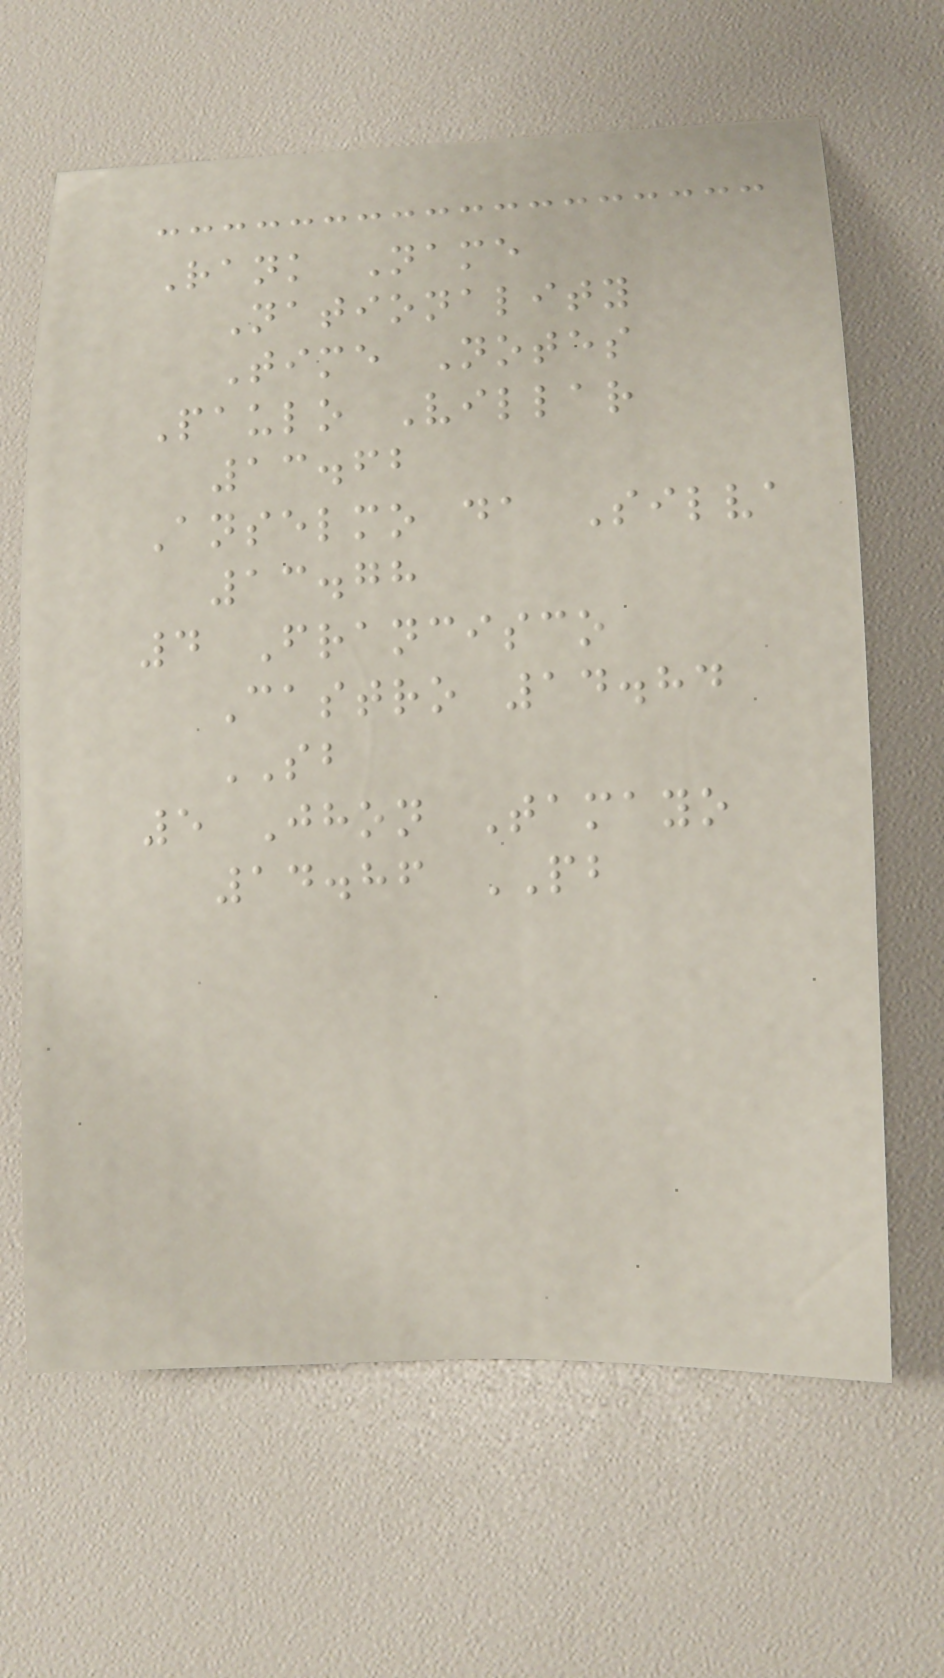Rank Name
Nationality
Time Notes
Paulo Villar
13.62
Anselmo da Silva
13.78
4 Francisco
Castro 14.84
SB
5 Jhon Tamayo
14.86 PB
